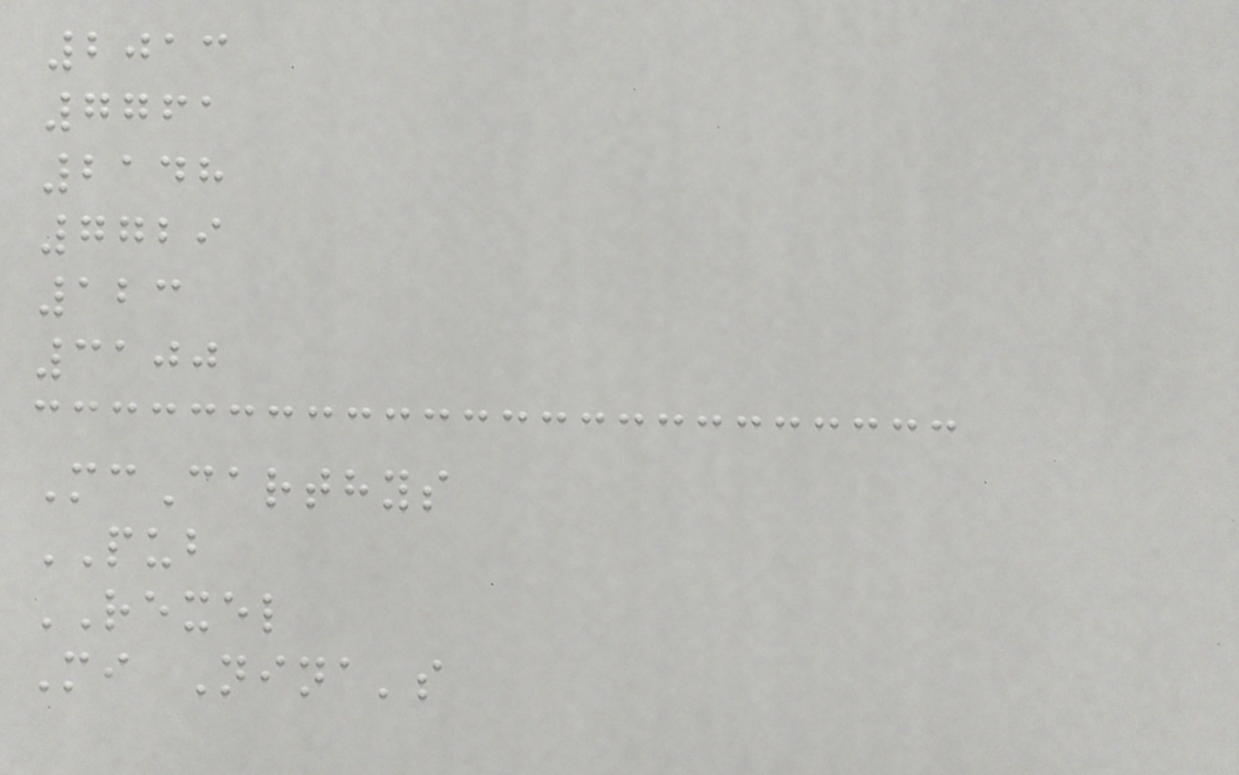2013
7761
2148
7729
123
3100
McCarthys
PUB
REXEL
Mi Nina's
